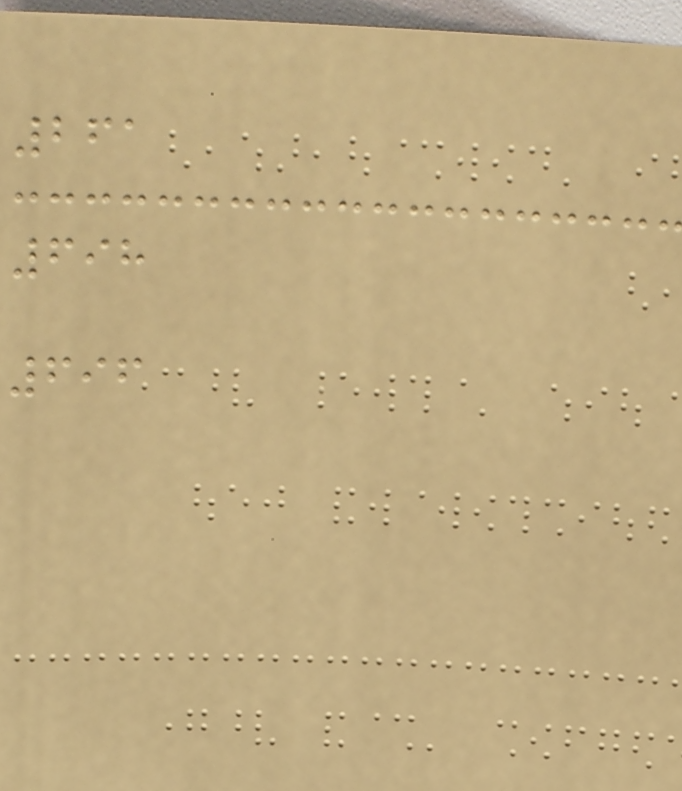261
698
696
